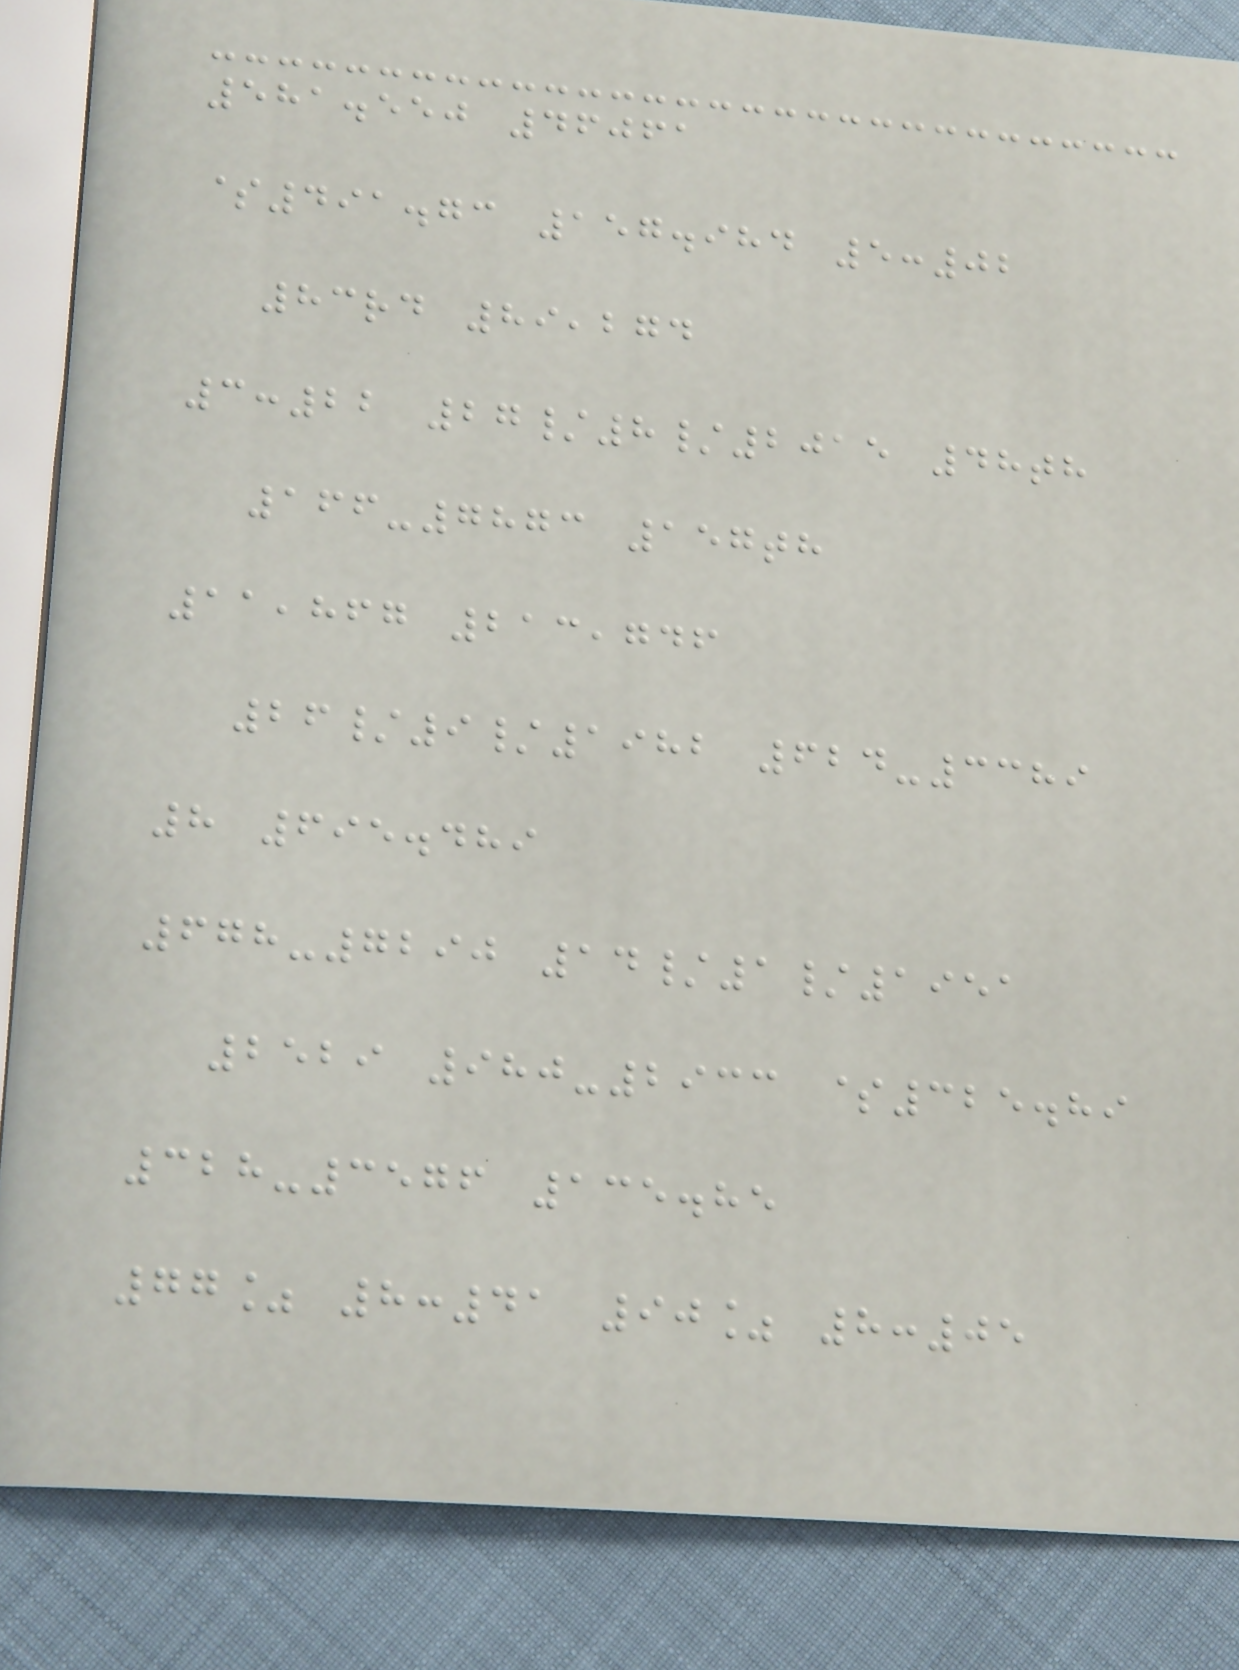581.550 46061
$491.73 157.984 5:02
83rd 89,274
3:22 27/8/2015 48th
166-7873 157th
11,867 213,746
26/9/1982 624-3389
8 695.489
678-7290 14/1/1951
2529 980-2933 $325.89
328-3576 135.85
77% 8:41 90% 8:05
